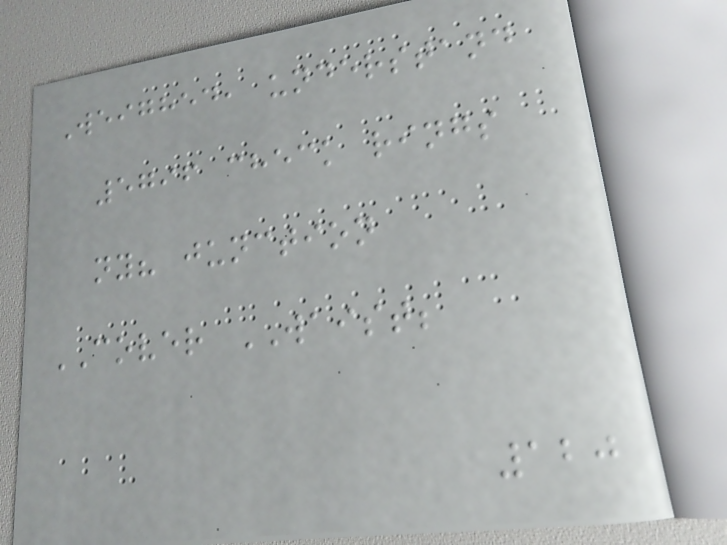Weighed, understand
5796 check rings
ny? junction
COVER WAIST;
120
